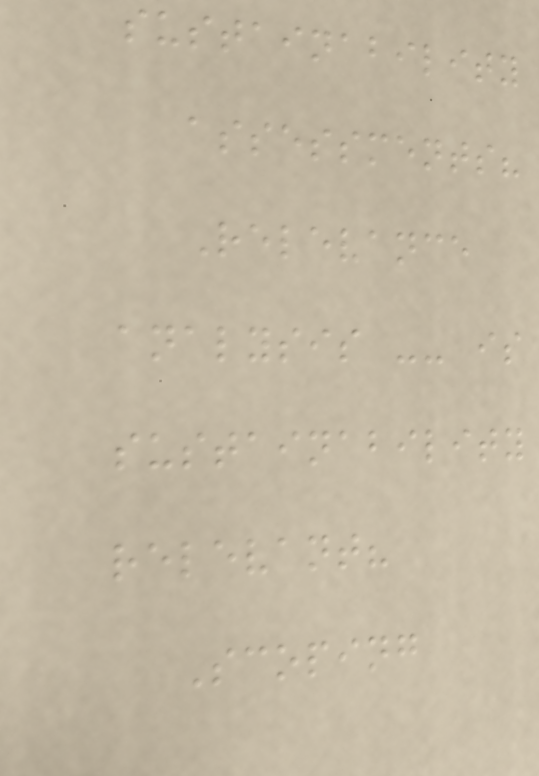sustainability
assessments?
Relevance
analysis -- is
sustainability
relevant?
Scoping
